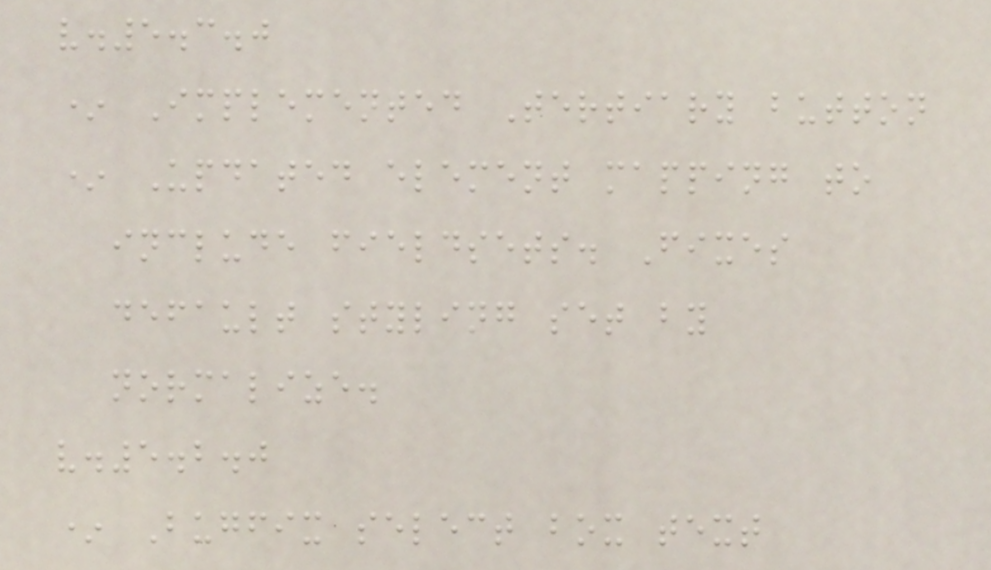v.5.3.0
* Implemented Tertiary button
* Updated element mapping to
include fieldsets. Fixes
default styling set by
normalize.
v.5.2.0
* Bugfix select box text
